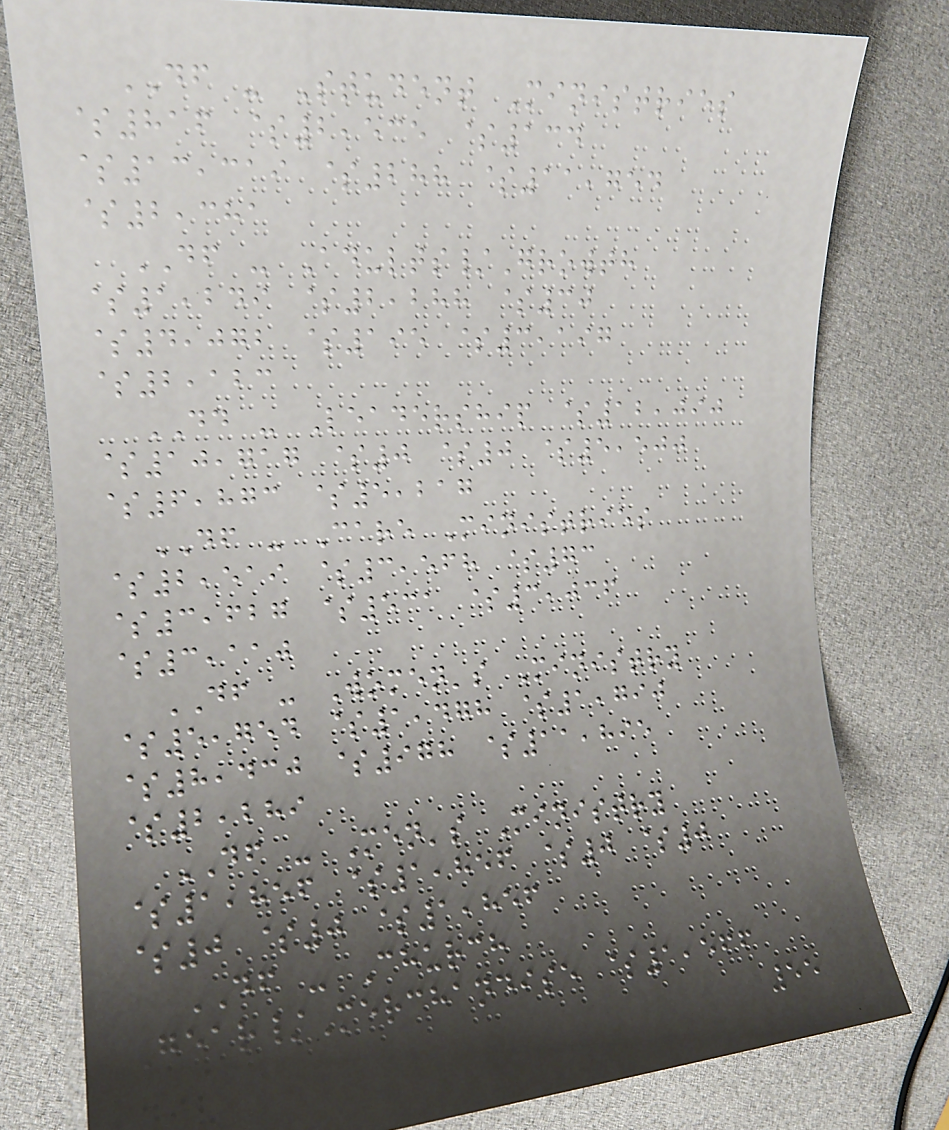DF - Student Ministries
$816 $2,535 $134
$13,319 $288 $11,754
$2,381
DF - Adults/Growth
$1,249 $2,288 $30
$4,072 $195 $3,197
$2,123
DD - Leadership $12,090
$10,717 $0 $0 $5,500
$6,873 $5,217
DF - Care Ministries
$2,519 $3,568 $73
$3,627 $531 $3,036
$3,110
DF - Women's Ministry
$5,754 $1,478 $1,790
$8,430 $978 $11,895
$2,289
DF - Men's Ministry
$1,856 $1,856 $0 $0
$0 $0 $1,856
DF - Church
Gear/Merchandise $1,566
55
